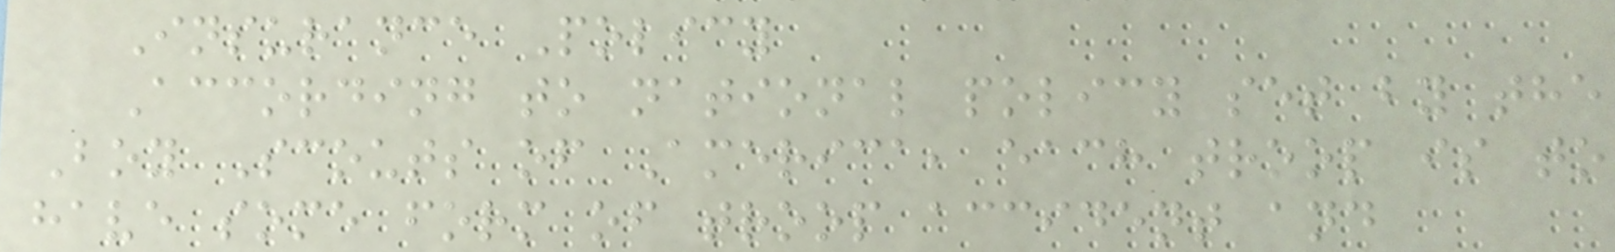Insurance Policy
According to national policy set by the
Boy Scouts of America, each troop is to
have some form of troop accident and
